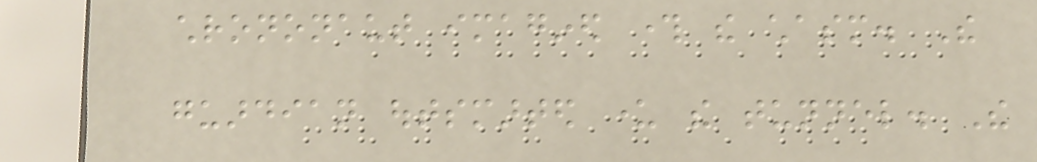chrononaut imagined through the chasm. The
guardian outsmarted under the tunnel. The
